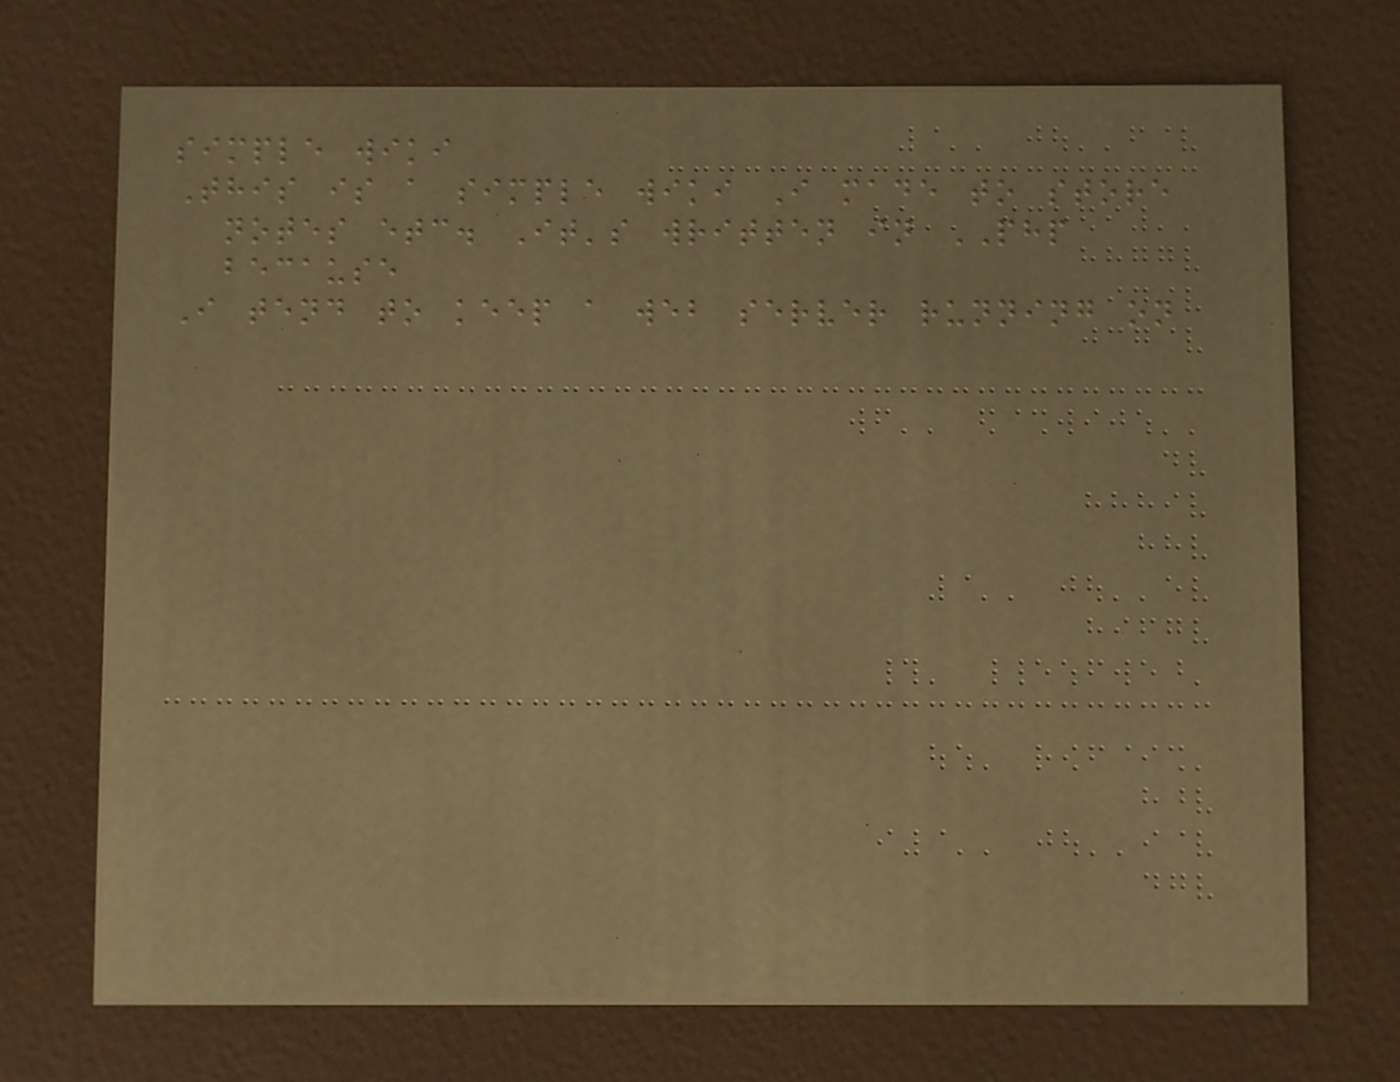simple wiki
This is a simple wiki I made to store
notes etc. It's written in PHP
because
I tend to keep a web server running on
